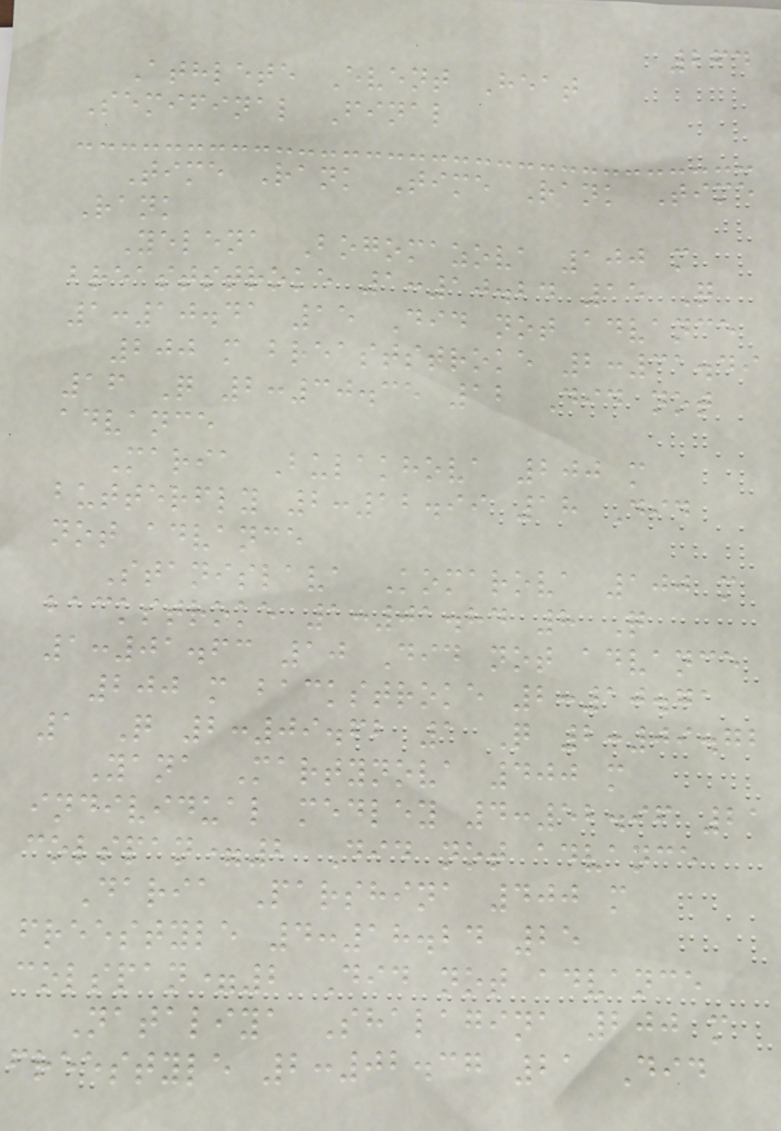264
Athlete Event Heat
Semifinal Final
Time Rank Time Rank Time
Rank
Yelena Bogomazova 100 m
breaststroke 1:10.24 15 Q
1:10.41 15 Did not advance
200 m breaststroke 2:31.49
16 Q 2:30.35 12 Did not
advance
Maria Bulakhova 200 m
butterfly 2:12.99 18 Did
not advance
Stanislava Komarova 100 m
backstroke 1:01.84 8 Q
1:01.63 10 Did not advance
200 m backstroke 2:10.71
1 Q 2:09.62 1 Q 2:09.72
Yana Martynova 400 m
individual medley 4:52.96 21
colspan=2 Did not advance
Daria Parshina 400 m
freestyle 4:18.24 25
colspan=2 Did not advance
Nataliya Shalagina 200 m
freestyle 2:02.37 21 Did
